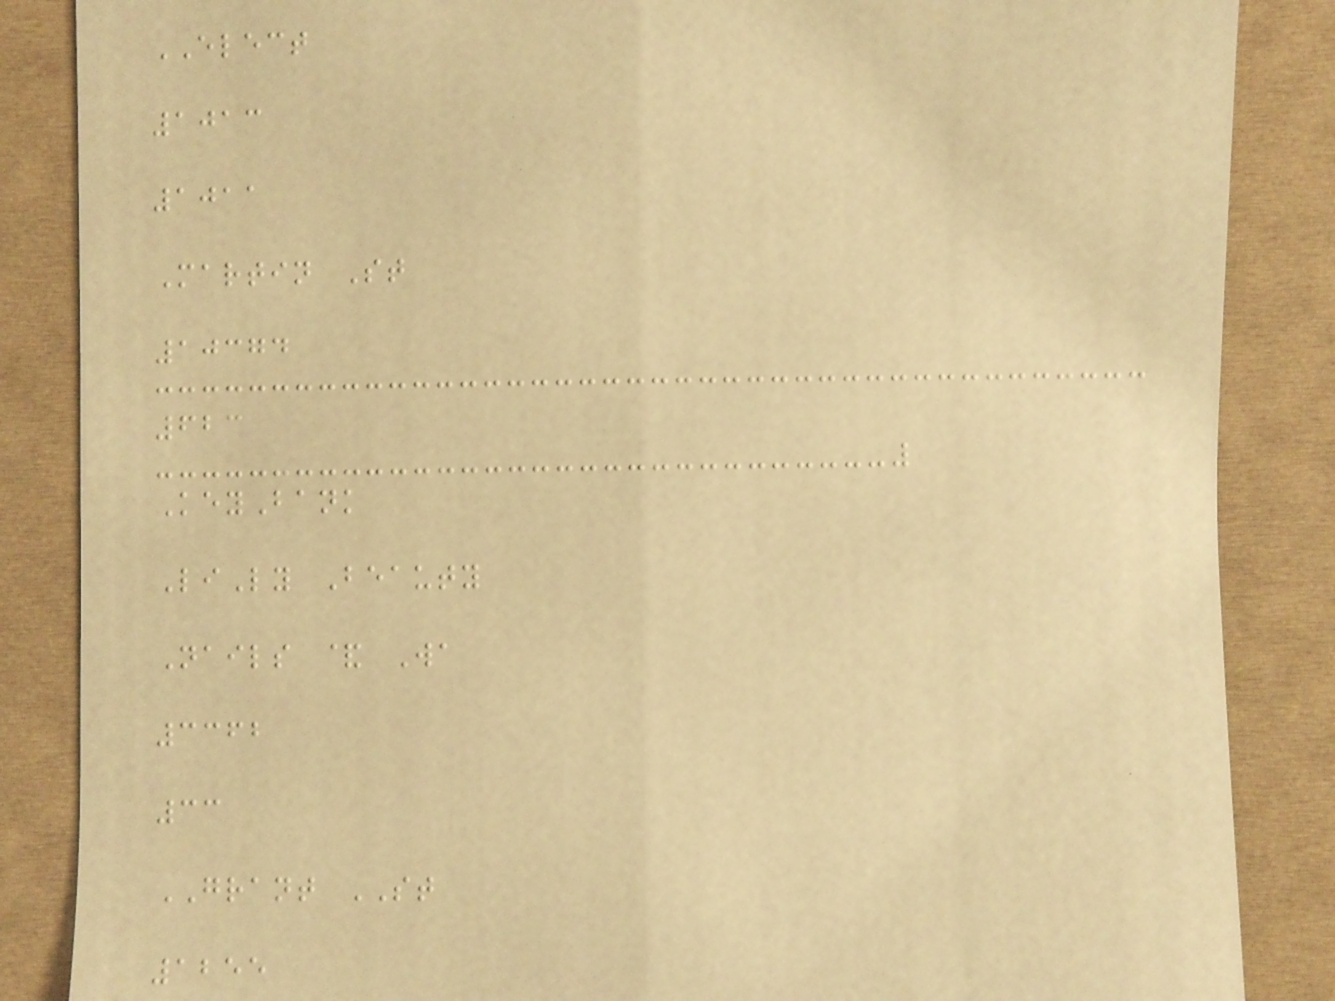ELECT
1013
1011
Martin St
10374
623
KeyBank
LiLy Beauty
Nails & Wa
3362
33
GRANT ST
1255
